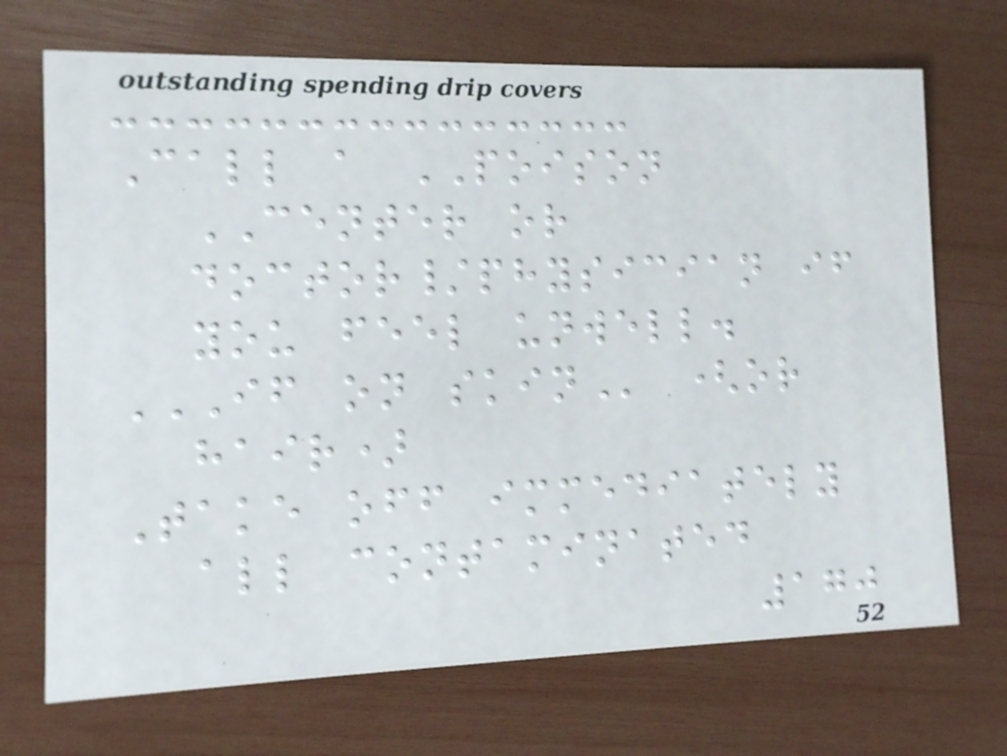Call a POISON
CENTER or
doctor/physician if
you feel unwell.
IF ON SKIN (or
hair)
Take off immediately
all contaminated
170
